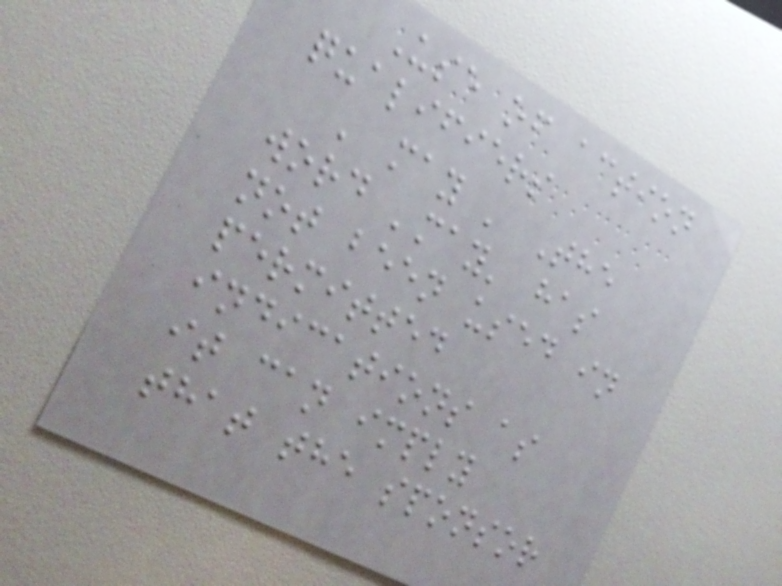Use of action
qualifiers
' may ' The
word 'may' has
not been used in
permitted
indications as
it can imply
that the sponsor
